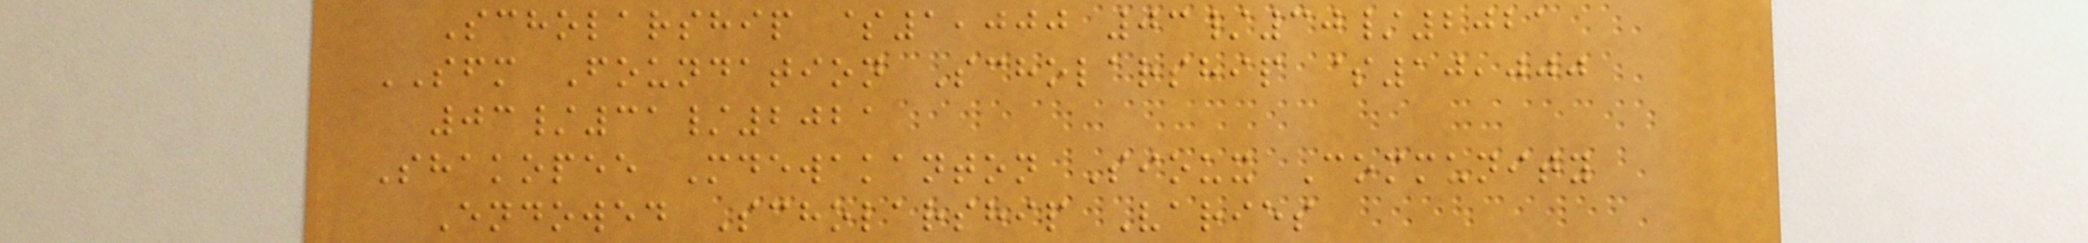Scholarship $1,000 03/30/2021
SFM Foundation Scholarship $10,000
03/31/2021
Shakopee Mdewakanton Sioux Community
Endowed Scholarship Varies
